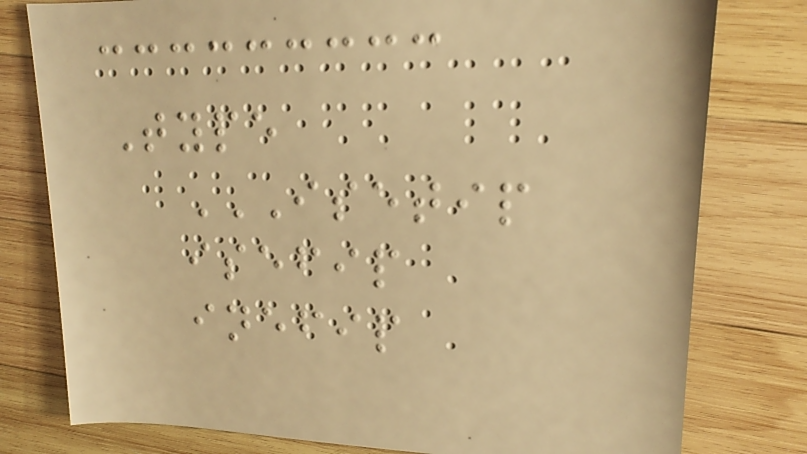Type
ISETIP
ISEFIP
INEFIP
